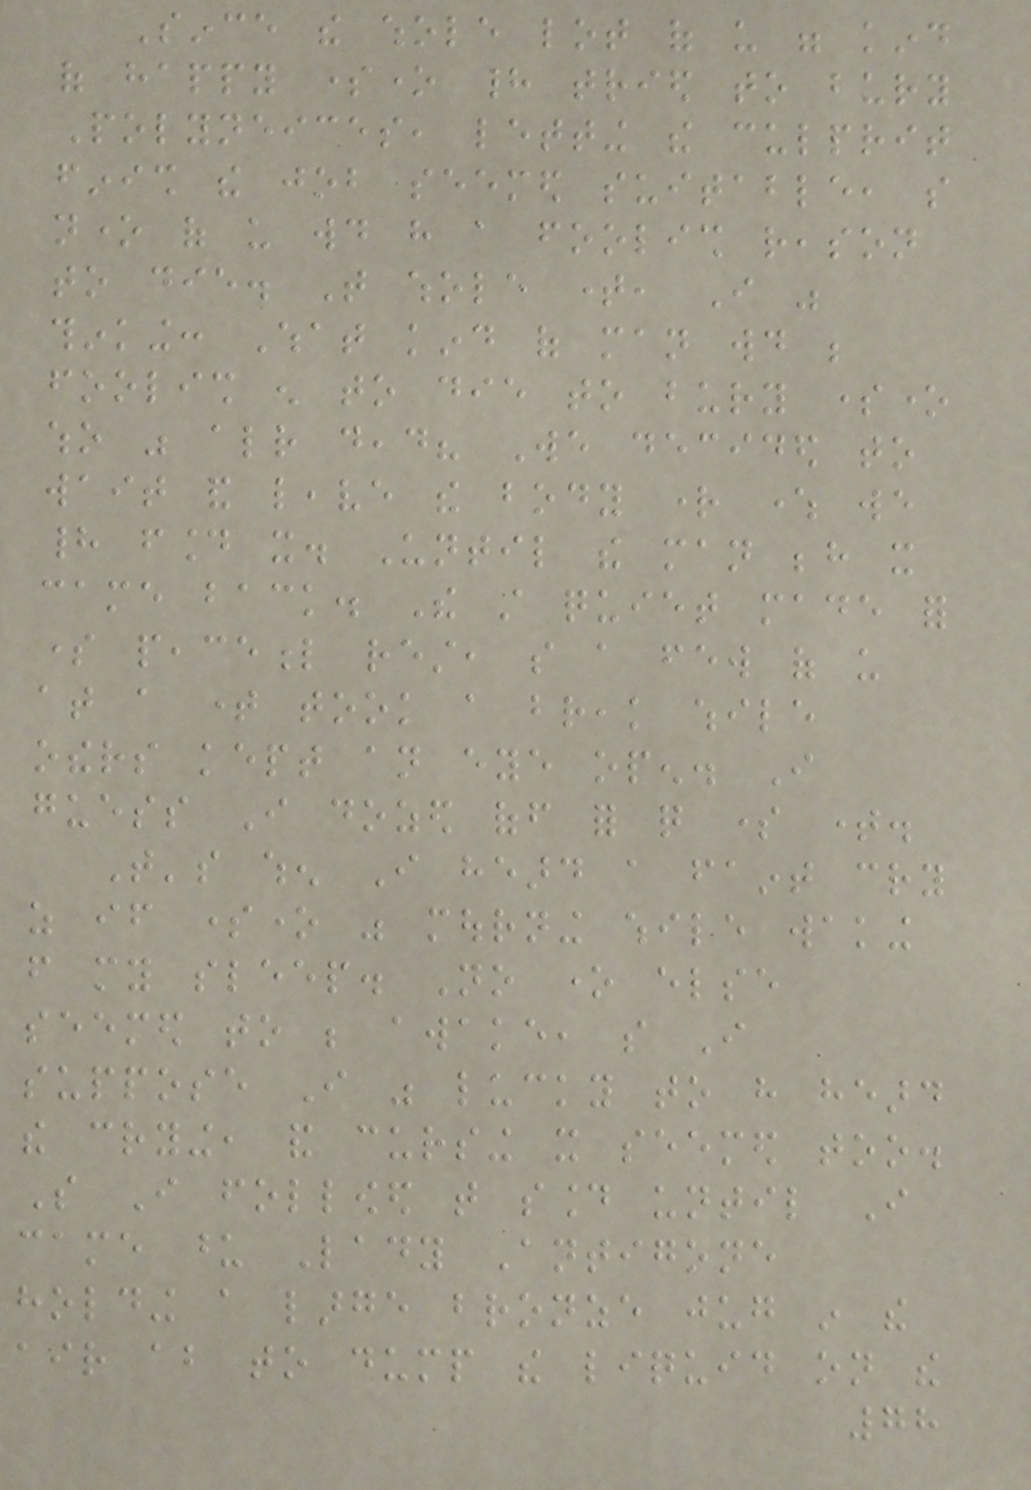Since the whole lot of us were kind
of happy someone had tried to bury
Polyneices, letting the culprit
finish the job seemed suitable, so
none of us would have a foolish reason
to die. That whole time, I was
thinking: What kind of man would be
foolish enough to die to bury someone
who was already dead? We decided to
wait and leave the body right where we
had found it. Until the man behind it
came back. The still quiet made for
some peaceful rest, so a few of us
at a time took a break while
others kept an eye open. I
guess I dozed off for quite some time.
That's when I heard a faint cry
as if someone was mourning while waking
from my sleep. No one else
seemed to be awake, so I
suppose I was lucky to have heard
the crying, and cursing it seemed too.
So I followed that sound until I
came upon Lady Antigone
holding a large bronze jug in the
air about to dump the liquid on the
78
